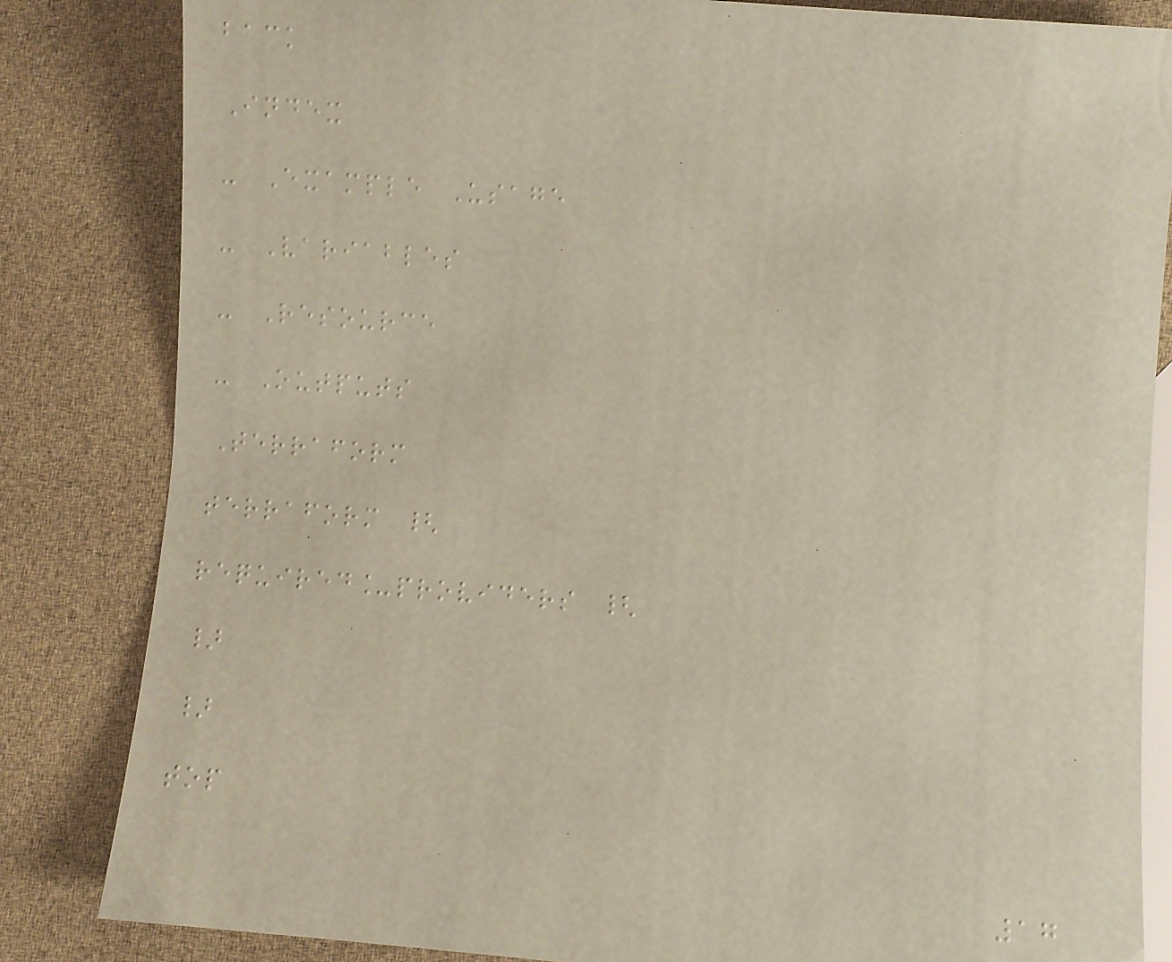back
Index
- Example Usage
- Variables
- Resource
- Outputs
Terraform
terraform {
required_providers {
}
}
top
17
